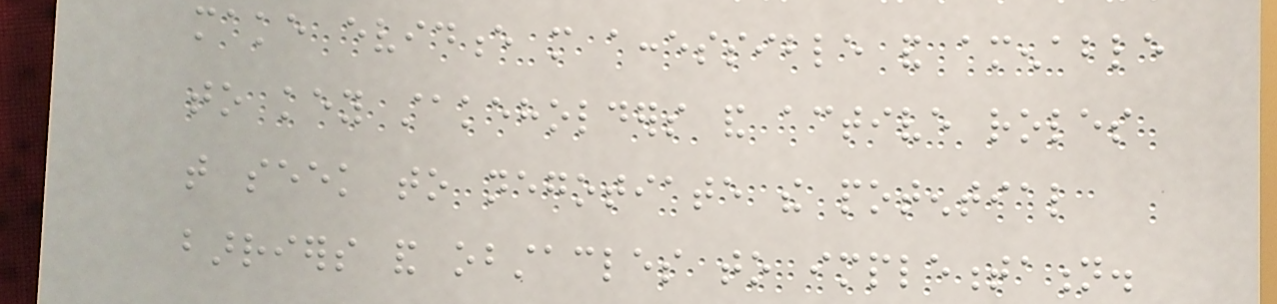make evidence more accessible and amenable
to key stakeholders and active roles
that seek to negotiate the potential
barriers and obstacles to implementation.
